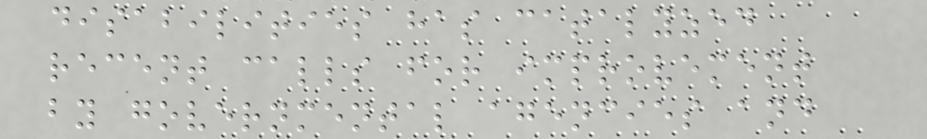disabilities has catalyzed
recent calls for improvement
by governmental agencies and
